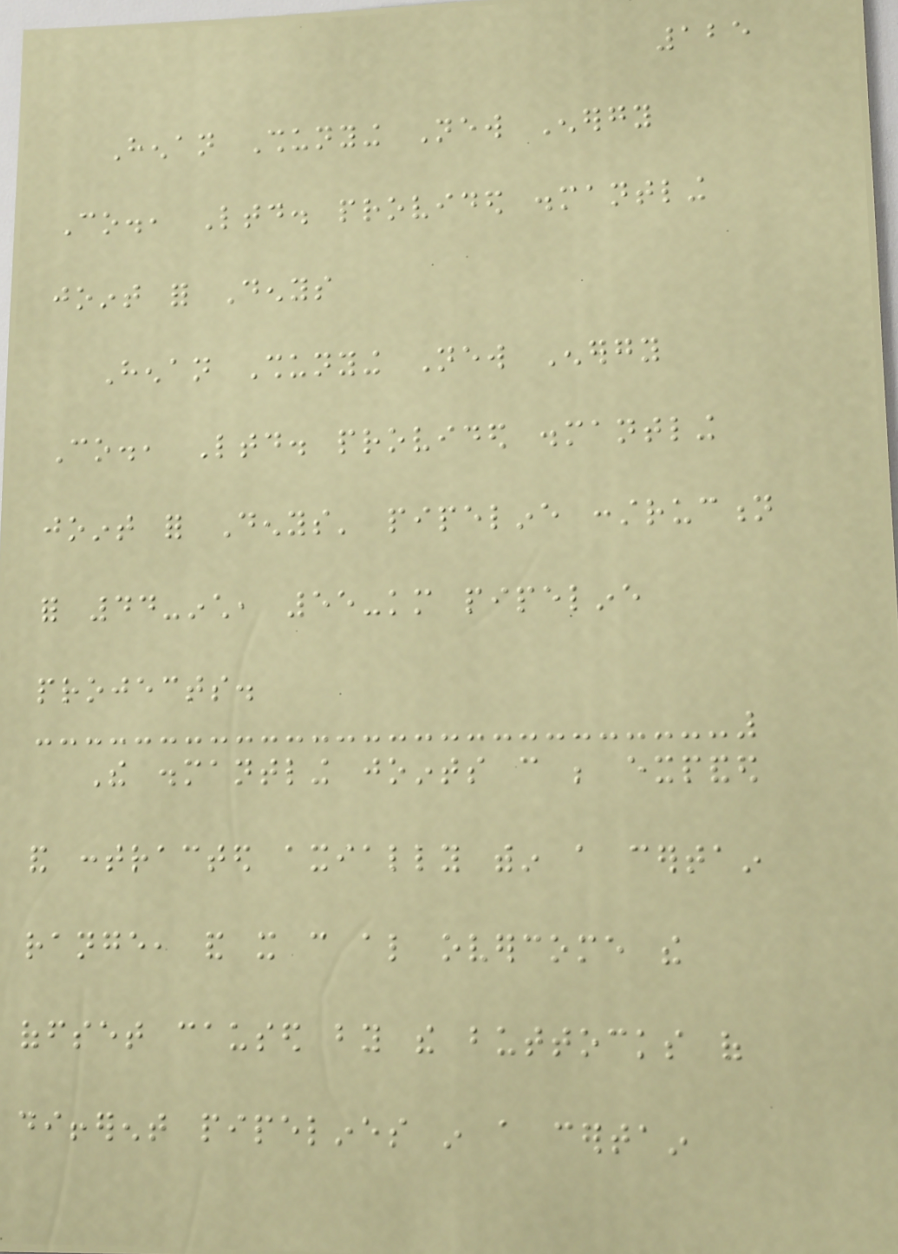125
Henan Shunying New Energy
Co., Ltd. provided dismantling
joint for Denys
Henan Shunying New Energy
Co., Ltd. provided dismantling
joint for Denys' pipeline construction
for 44-inch, 55-km pipeline
projects.
The dismantling joints can be expanded
and contracted axially within a certain
range, and it can also overcome the
offset caused by the buttocks of
different pipelines in a certain
